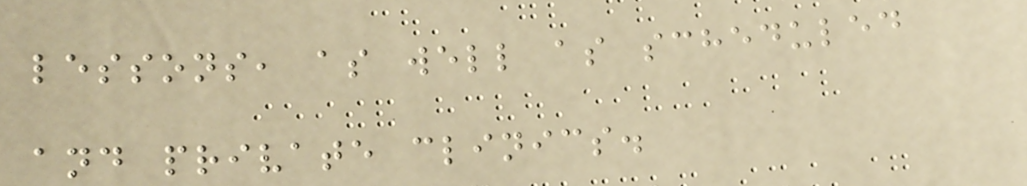lessons, as well as scheduled
and private clinics.
